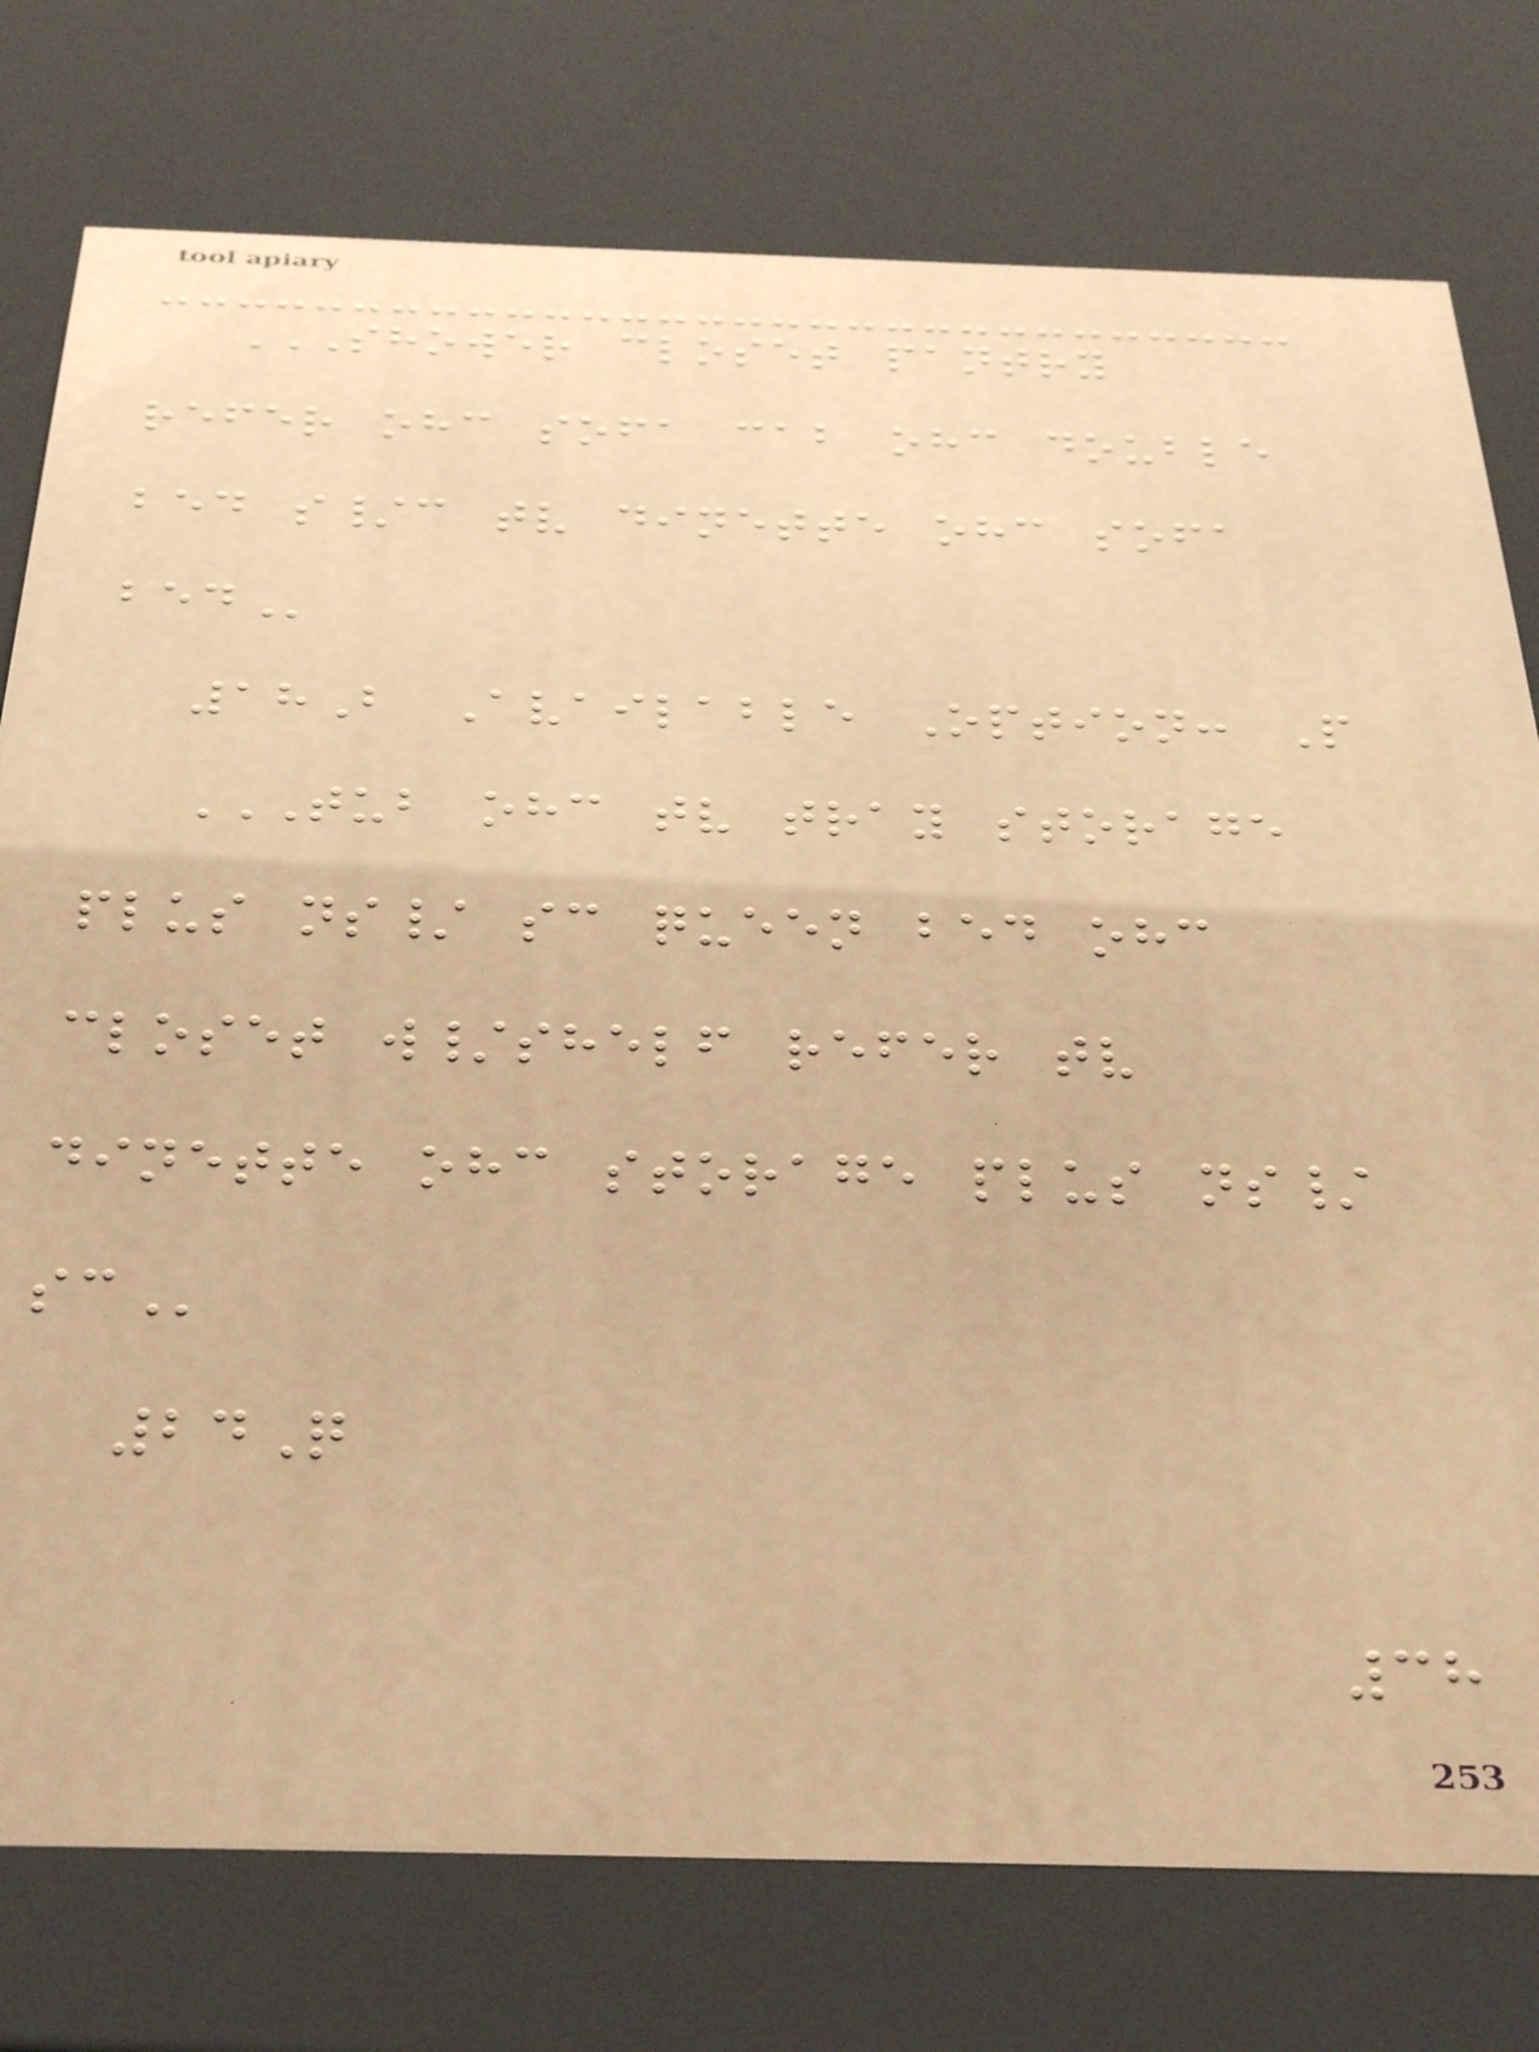SHOWER CLOSET PANTRY
REFER OHC SOFA CAB OHC DOUBLE
BED S/C TV DINETTE OHC SOFA
BED
18B Available Option: P
TUB OHC TV TRAY STORAGE
PLUS NS/ SC QUEEN BED OHC
CLOSET W/SHELF REFER TV
DINETTE OHC STORAGE PLUS NS/
SC
24Q
38
